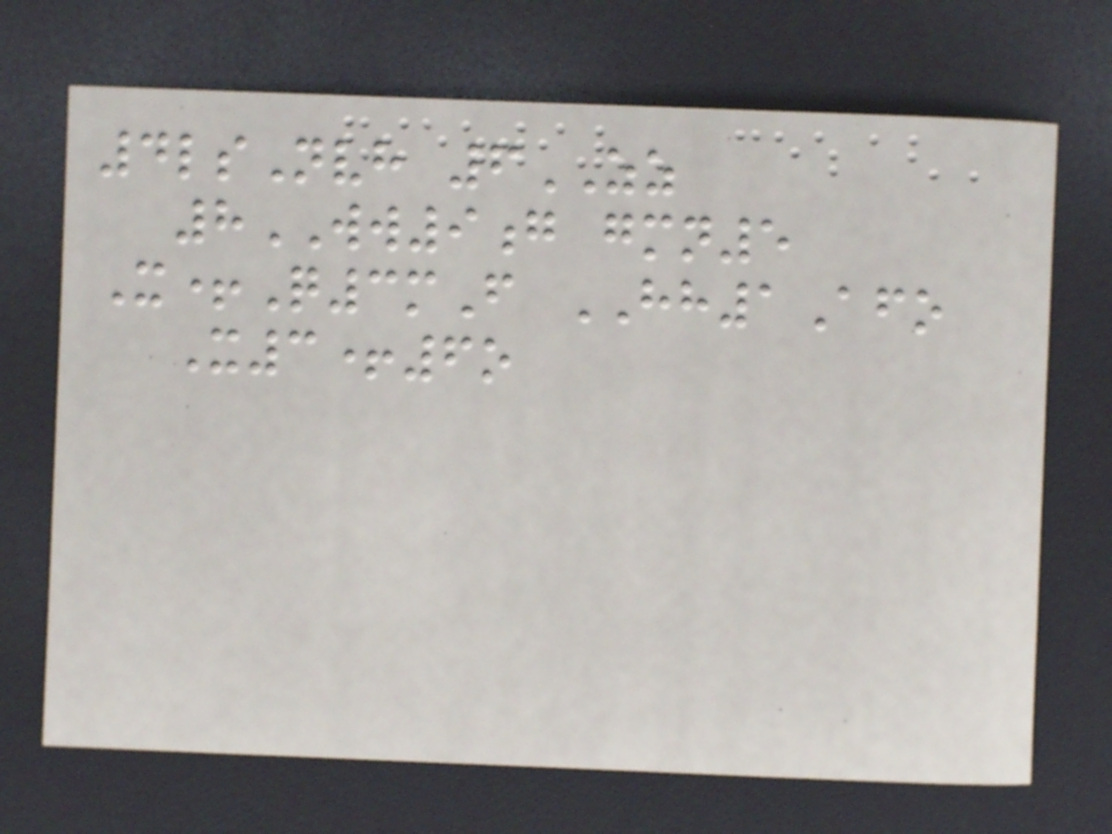4lsNvh 6ZZ
8WW9g gmn5
X+Q3mF HH1Afo
X3+6o
